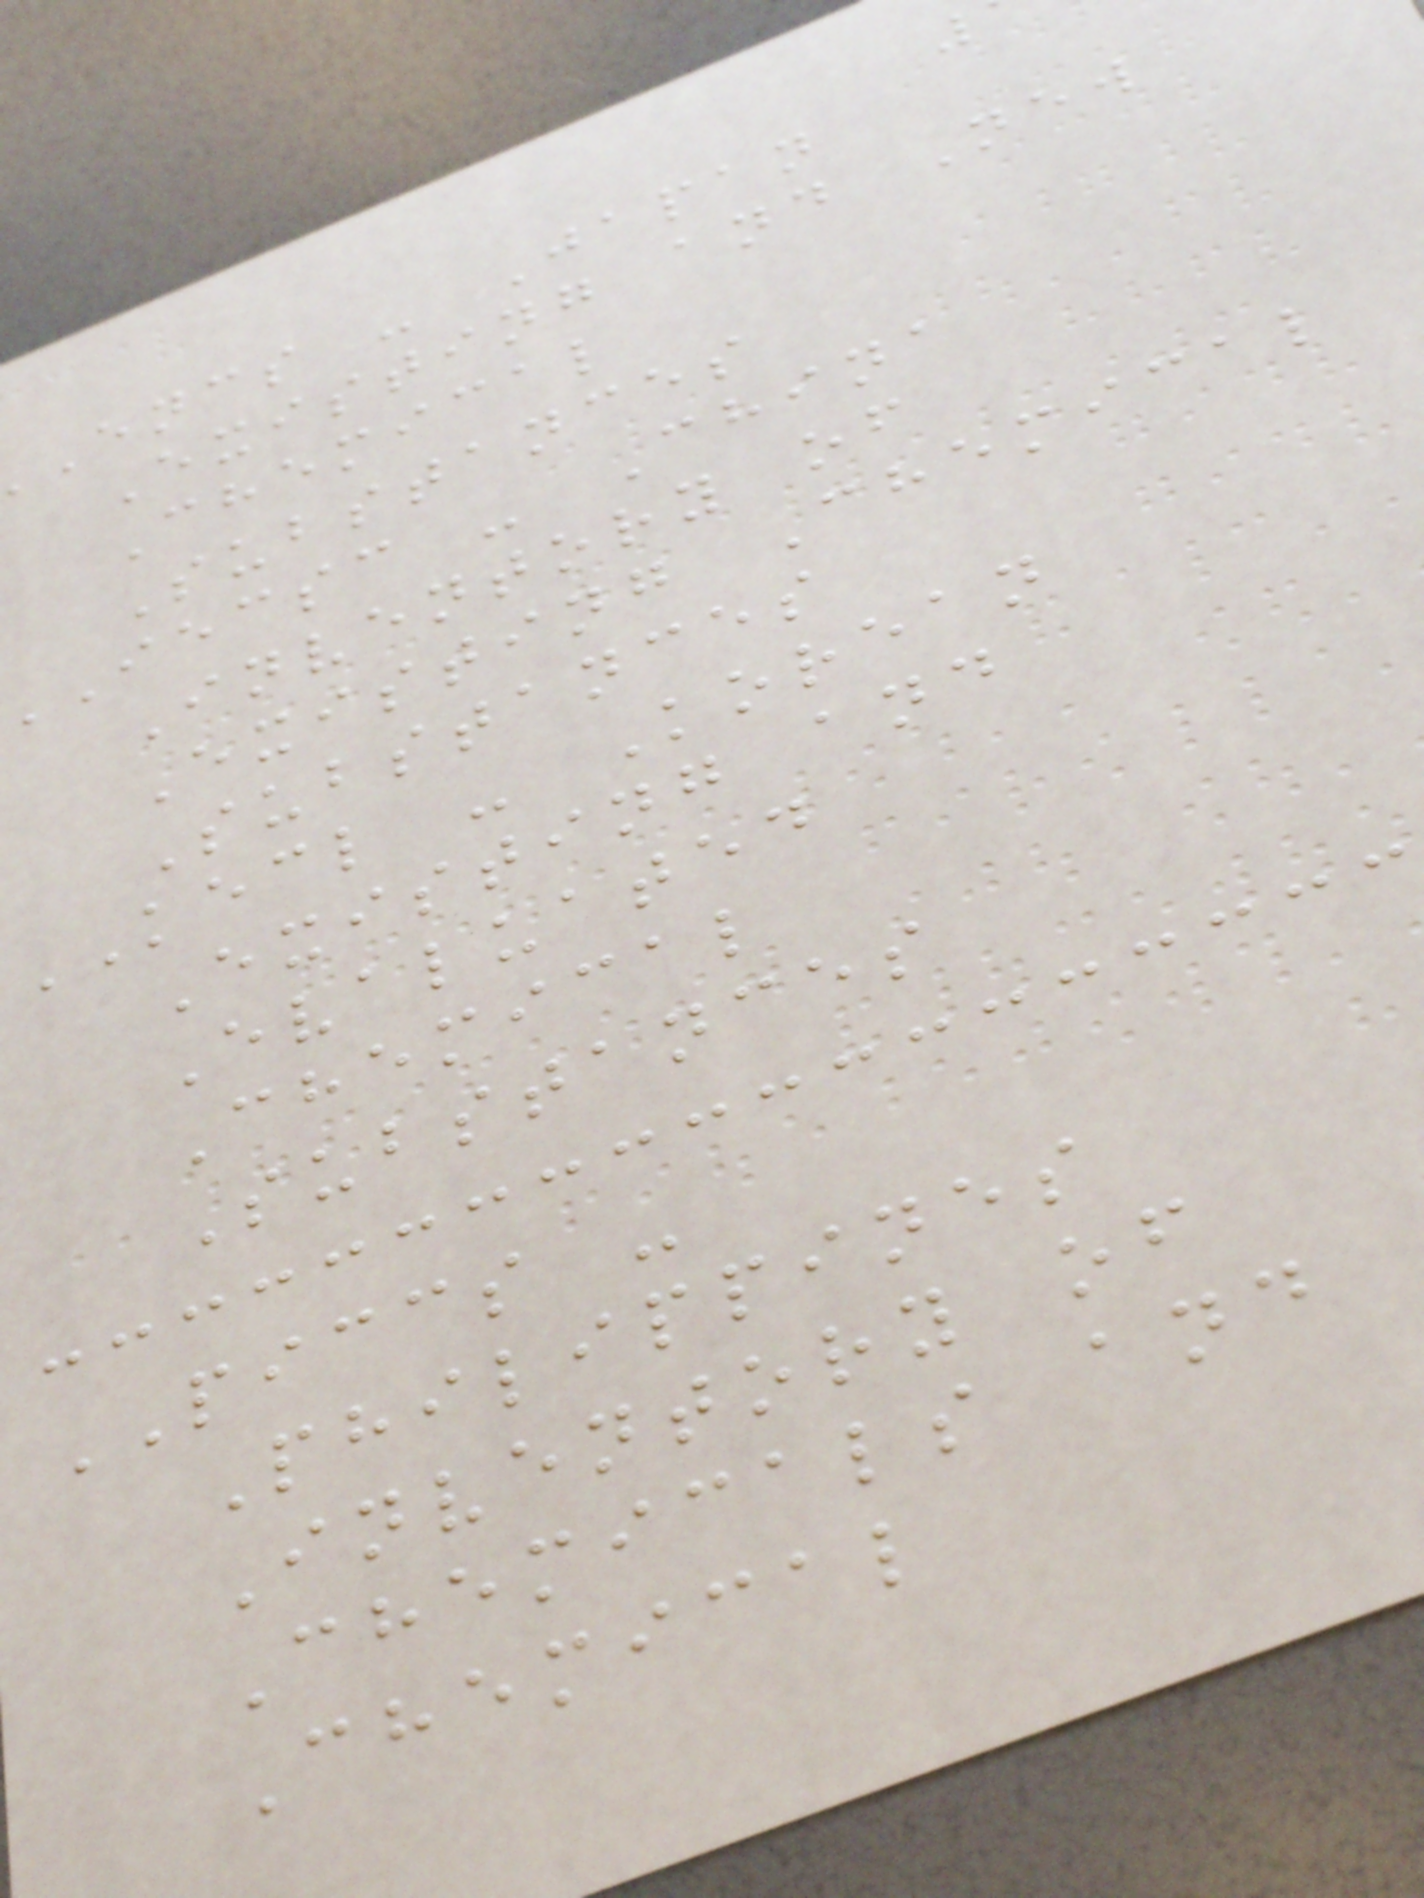encs - Japan
Existing and New
Chemical
Substances
iecsc - China
Inventory of
Existing Chemical
Substances
KECL - Korean
Existing and
Evaluated
Chemical
Substances
PICCS -
Philippines
Inventory of
Chemicals and
Chemical
